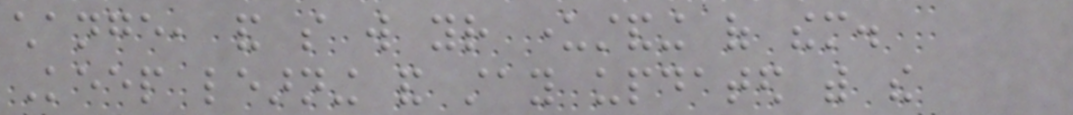change, and so will your understanding of them.
Keep learning and stay updated with the
